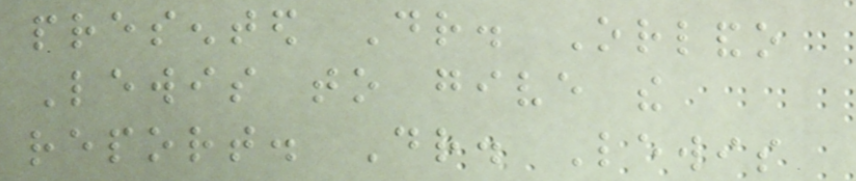presented Dr. Orlando
Lewis to give the
report. Dr. Lewis
